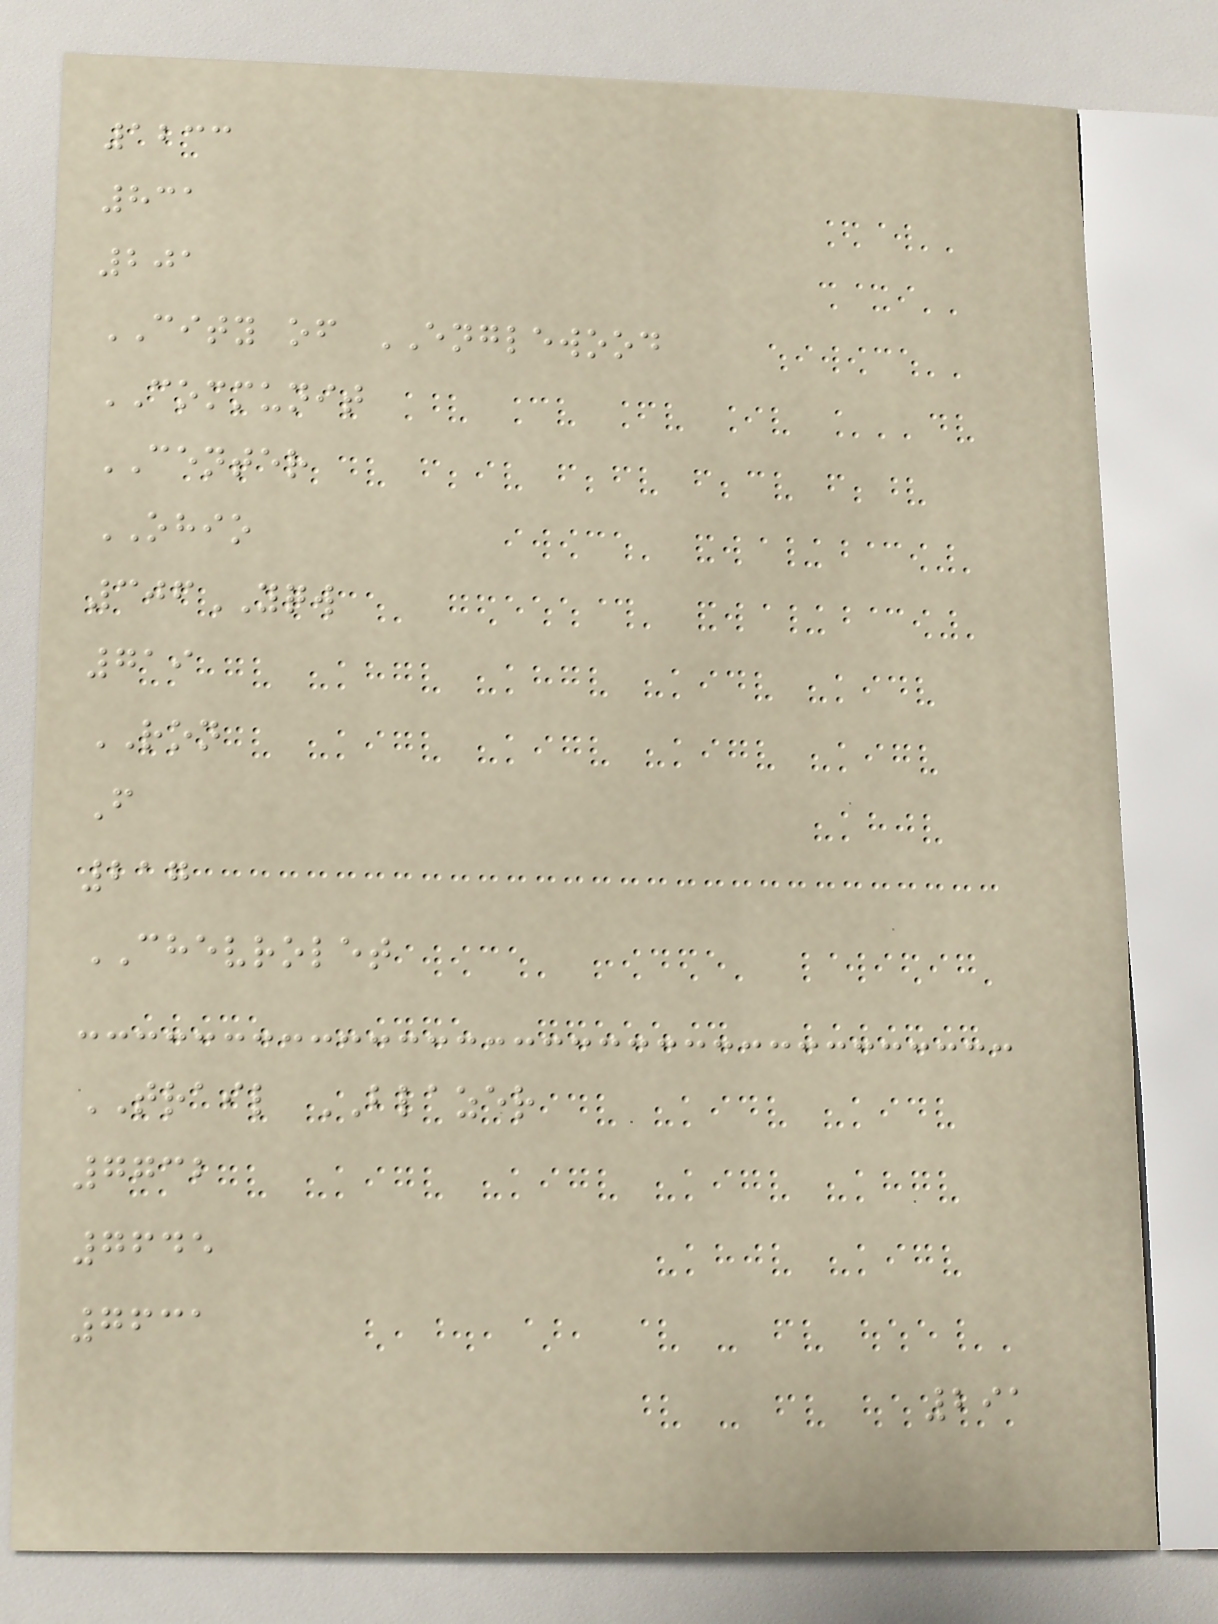1233
831
201
CITY of ENGLEWOOD
COMMUNIT
CENTER
OHIO
306YQW
719
RON
F
217
CHEVROLET
TRAIL BLAZER
7732
7645
7631
291
